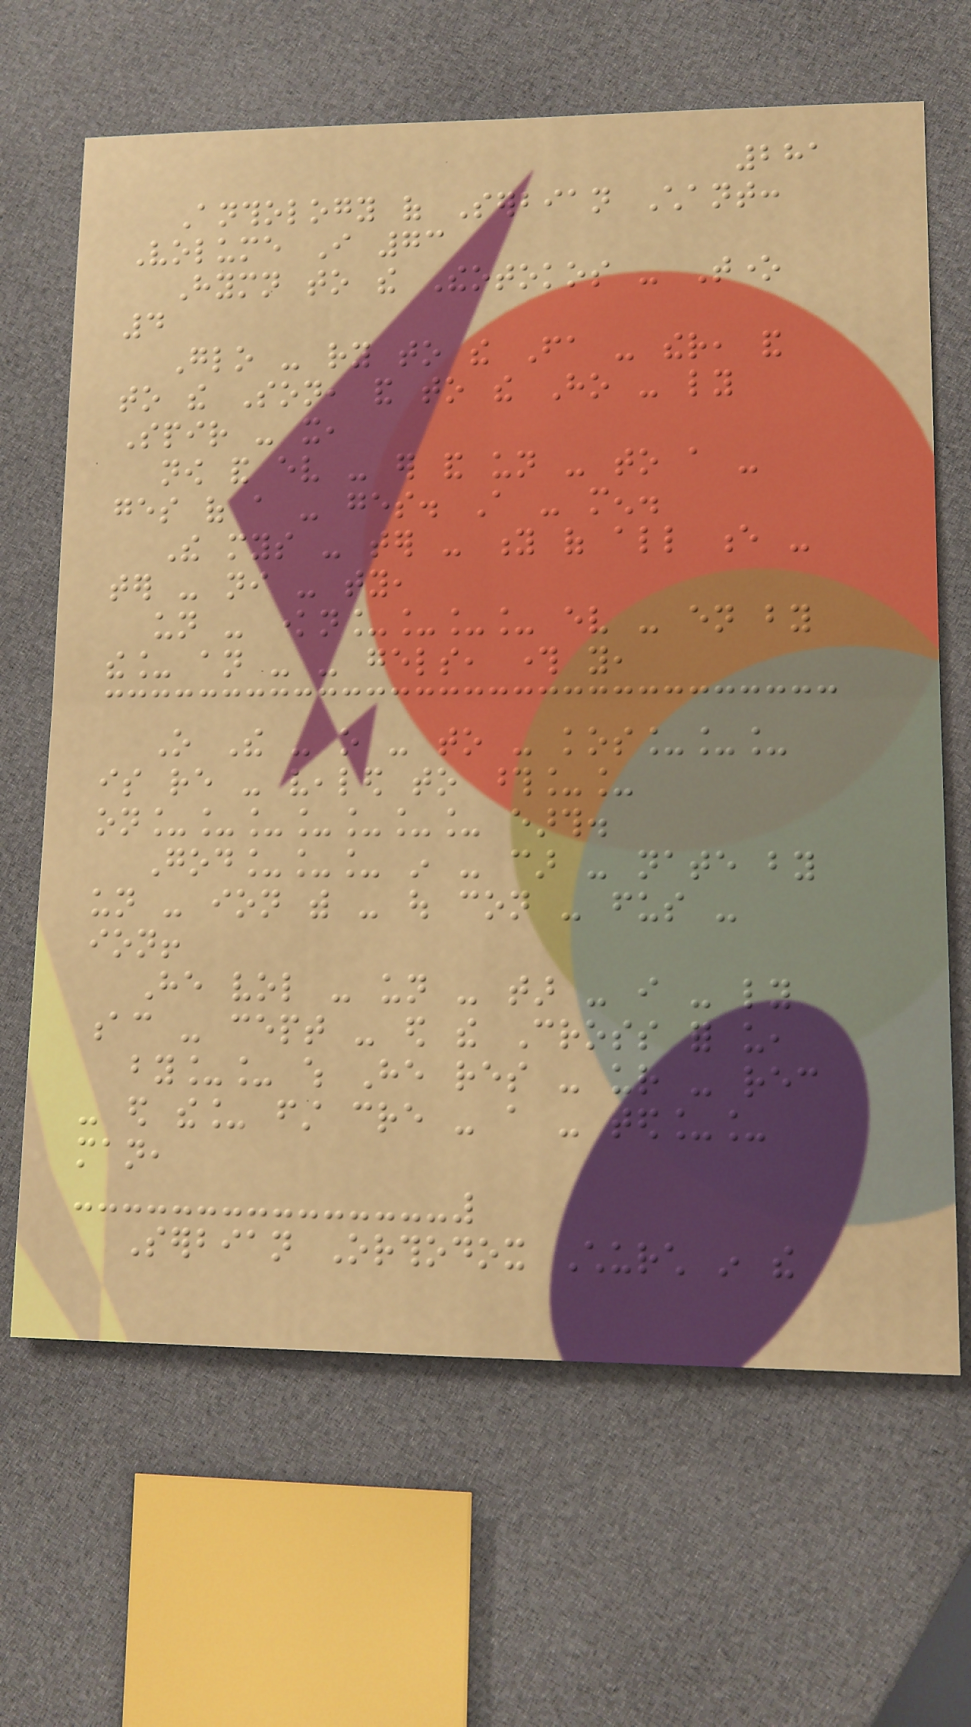281
Anthology of Serbian Chant:
Volume I 73
Hymn to the Theotokos - Tone
4
Glo - ry to the Fa - ther, and
to the Son, and to the Ho - ly
Spir - it,
now and ev - er and un - to a -
ges of a - ges. A - men.
The mys - ter - y of all e -
ter - ni - ty,
un - known____ ev - en by
the_ an - - gels, through you,
O The - o - to - kos___
is re - vealed to those__
on_______ earth.
God___ in - car - nate by
un - ion with - out con - fus -
ion!
He vol - un - tar - i - ly
ac - cept - ed the Cross for us,
by__ which He res - ur - rec
- ed the_ first cre - a - ted__
man,
Serbian Orthodox Church in the
